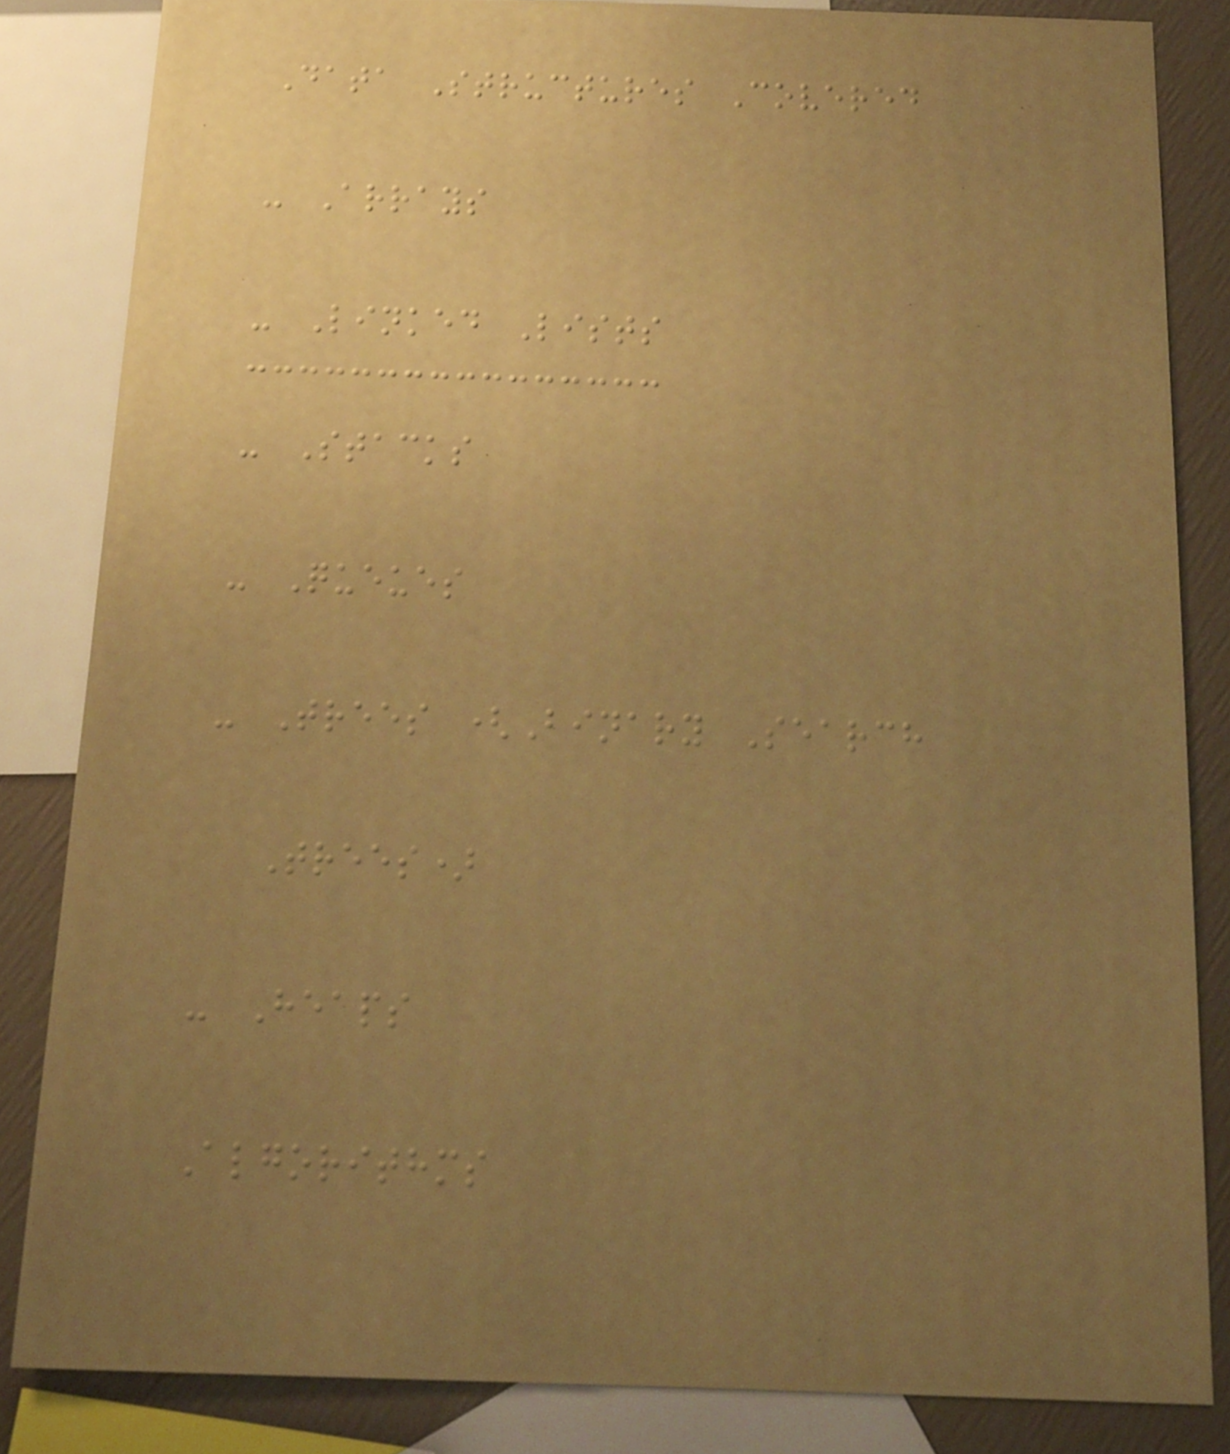Data Structures Covered
- Arrays
- Linked Lists
- Stacks
- Queues
- Trees (Binary Search
Trees)
- Heaps
Algorithms
